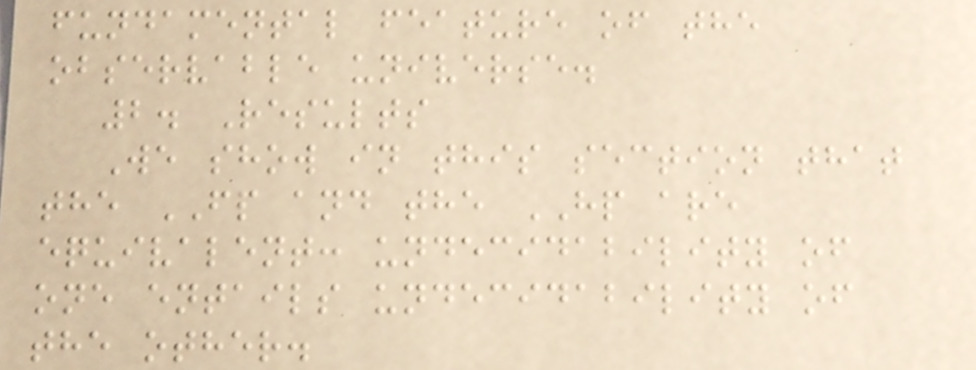fundamental feature of the
observable universe.
2. Results
We show in this section that
the FP and the HP are
equivalent: undecidability of
one entails undecidability of
the other.
